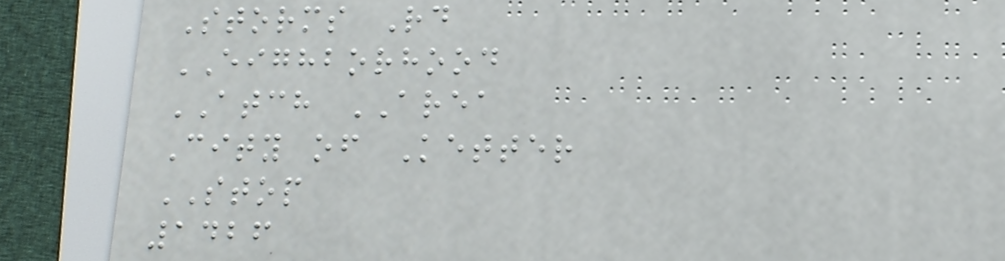Storms Rd
EIGHBORHOOD
ATCH AREA
City of Ketter
STOP
1426
